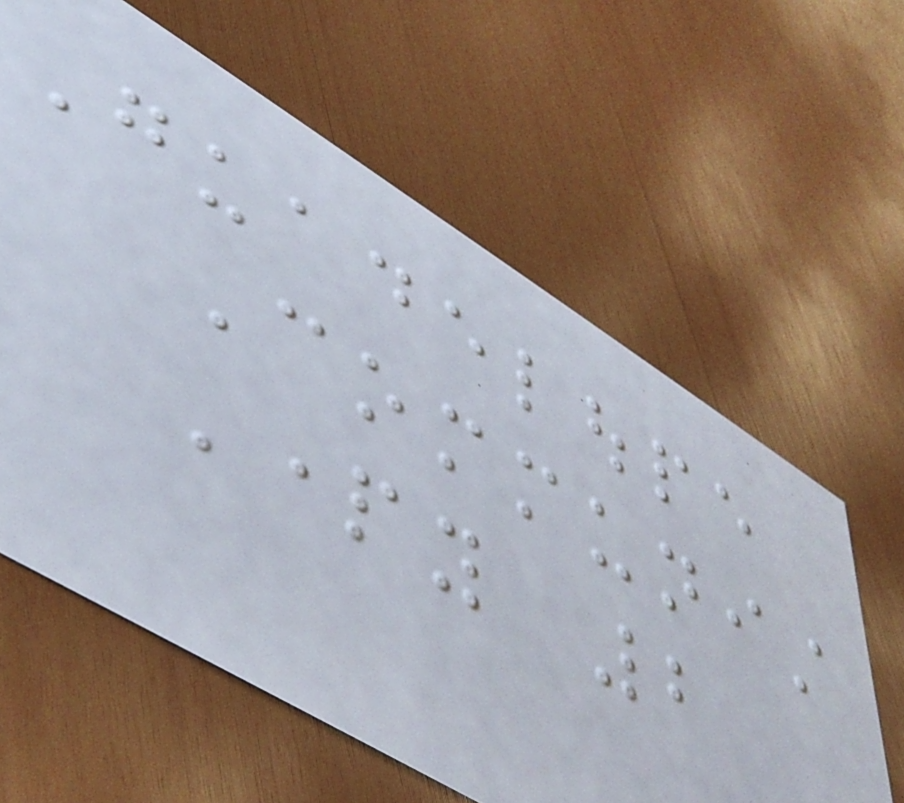Guadeloupe
Communist
Party 2
